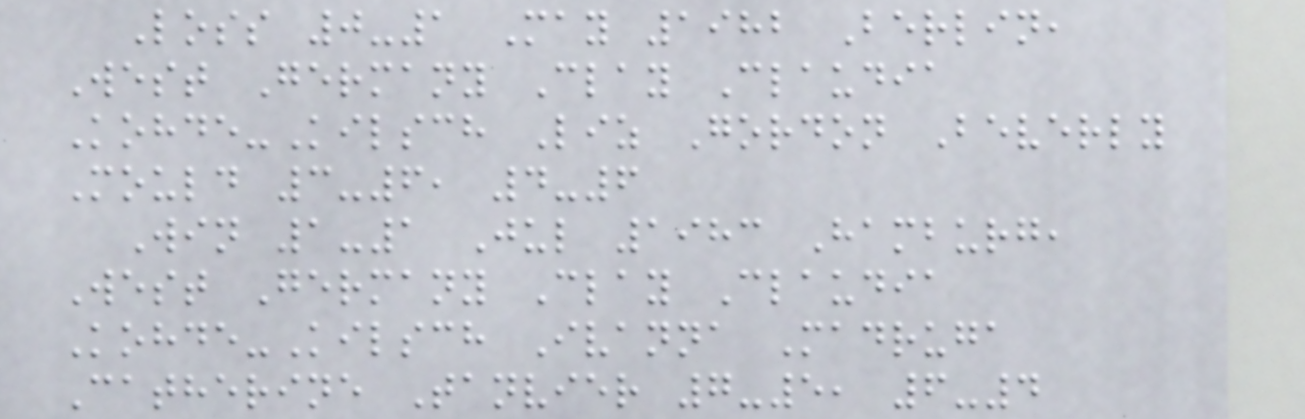Loss 0-1 May 1982 Berlin,
West Germany Clay Claudia
Kohde-Kilsch Liz Gordon Beverly
Mould 3-6, 4-6
Win 1-1 Jul 1983 Hamburg,
West Germany Clay Claudia
Kohde-Kilsch Ivanna Madruga
Catherine Tanvier 7-5, 6-4
